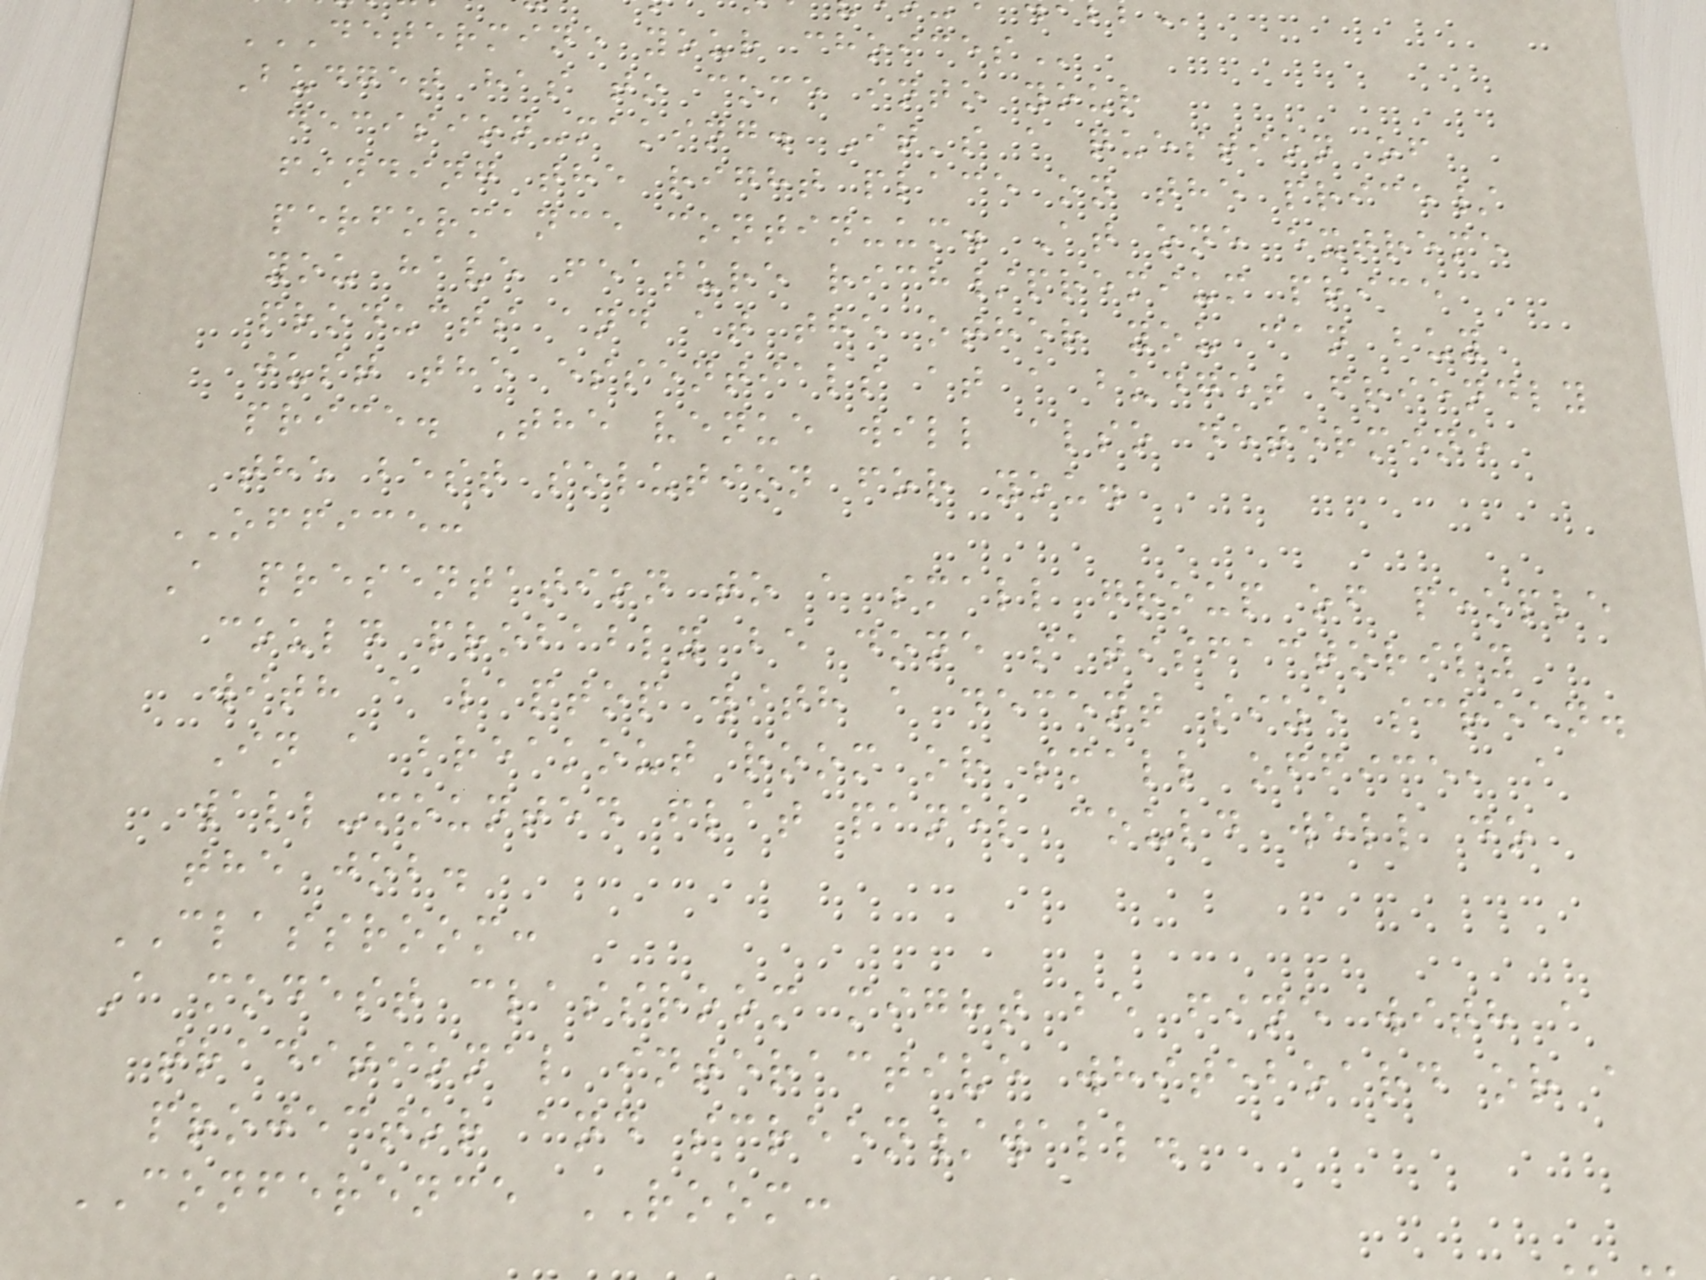DETERMINE YOUR CHOICES
Budget has to come into your
decision-making. It's a question of
finding the right place on the price/
performance continuum. At one extreme
you have feature rich/premium price
products and at the other you can buy
just the essentials at a budget friendly
price. The venue will also determine
the best solution for you.
OFFICE:
A presentation to a small group of people
could probably be done satisfactorily
with a laptop with a decent size screen.
In a breakout room or small office, a
wall-mounted flat panel could well do
the job.
CLASSROOM:
A modest classroom might be fine with a
traditional interactive whiteboard or a
projector and screen/wall.
CONFERENCE ROOM:
